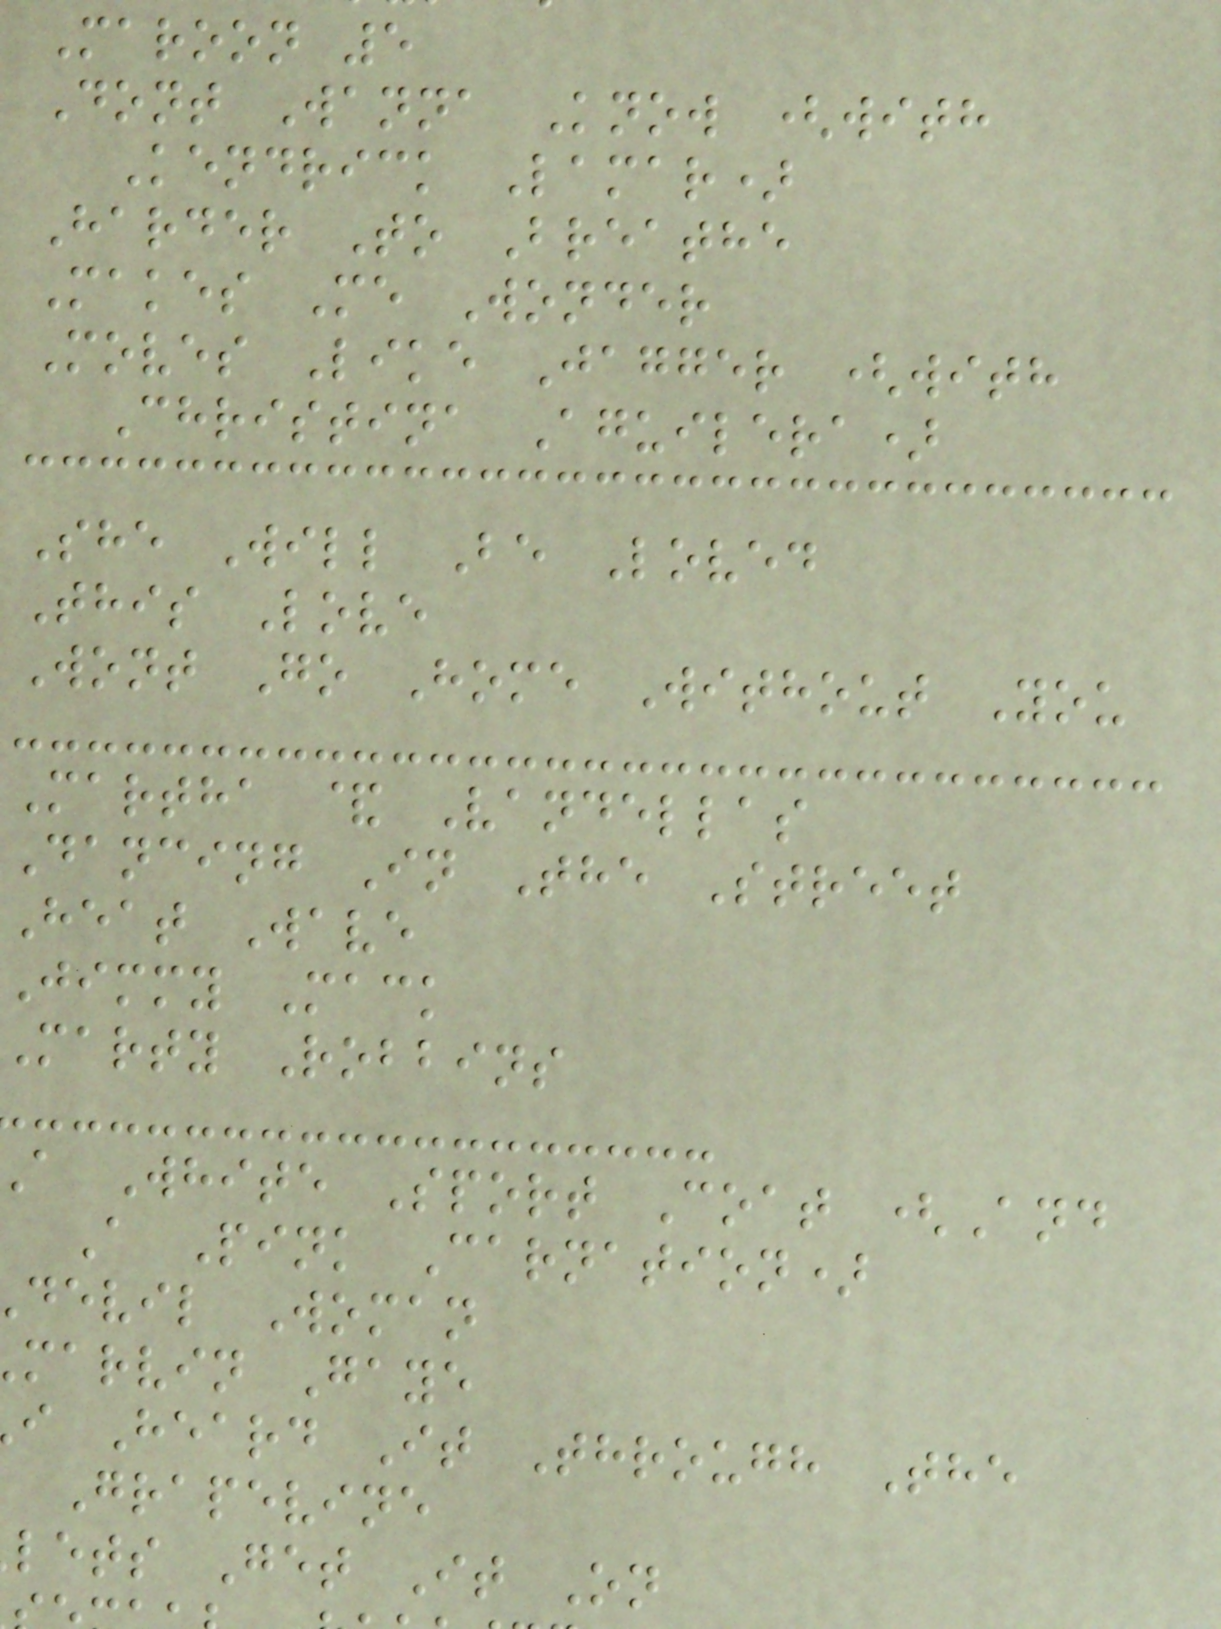Maroon 5
Dont Wanna Know (with
Kendrick Lamar)
Harder To Breathe
Makes Me Wonder
Moves Like Jagger (with
Christina Aguilera)
She Will Be Loved
This Love
Wont Go Home Without You
Martha & Vandellas
Dancing In The Street
Heat Wave
Jimmy Mack
marty Robbins
a White Sport Coat (And
A Pink Carnation)
devil Woman
marvin Gaye
i Heard It Through The
Grapevine
lets Get It On
